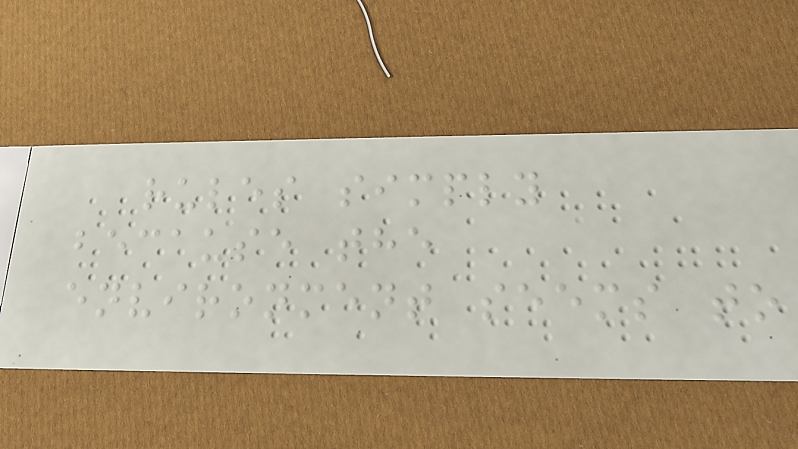rules simply
because the
environment seems to
